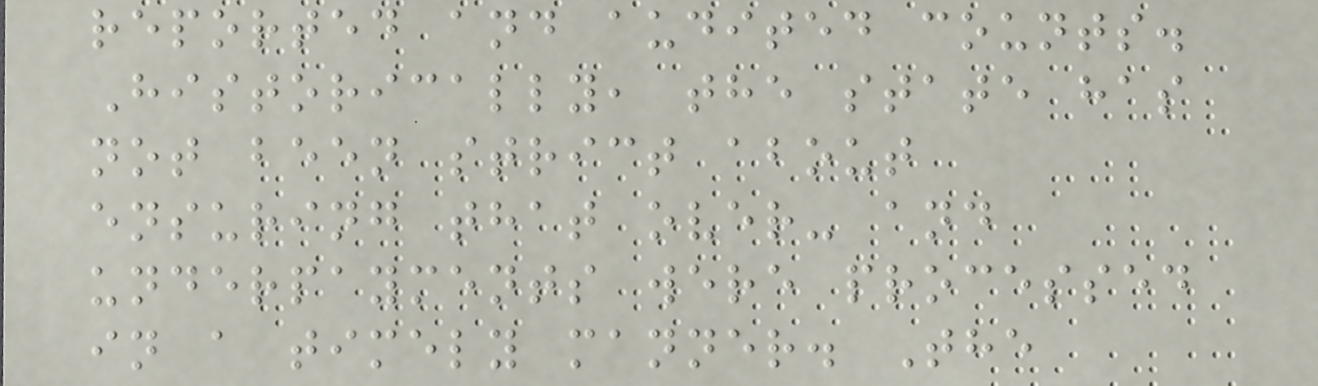reported and audited counts.
Historically, the state has
not been strict about
ensuring that over- and
underpayments were processed
in a timely manner. The
